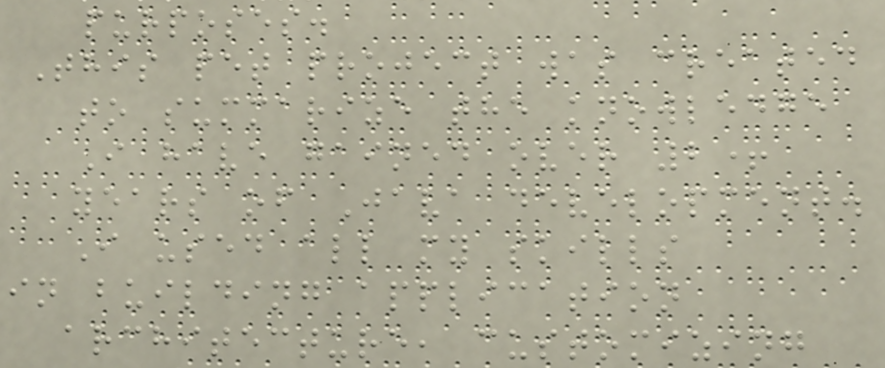purposes.
This pet project was created
to summarize the knowledge
I have gained over 2+
years of Java development.
I used all my skills
in building application
architecture, customizing
